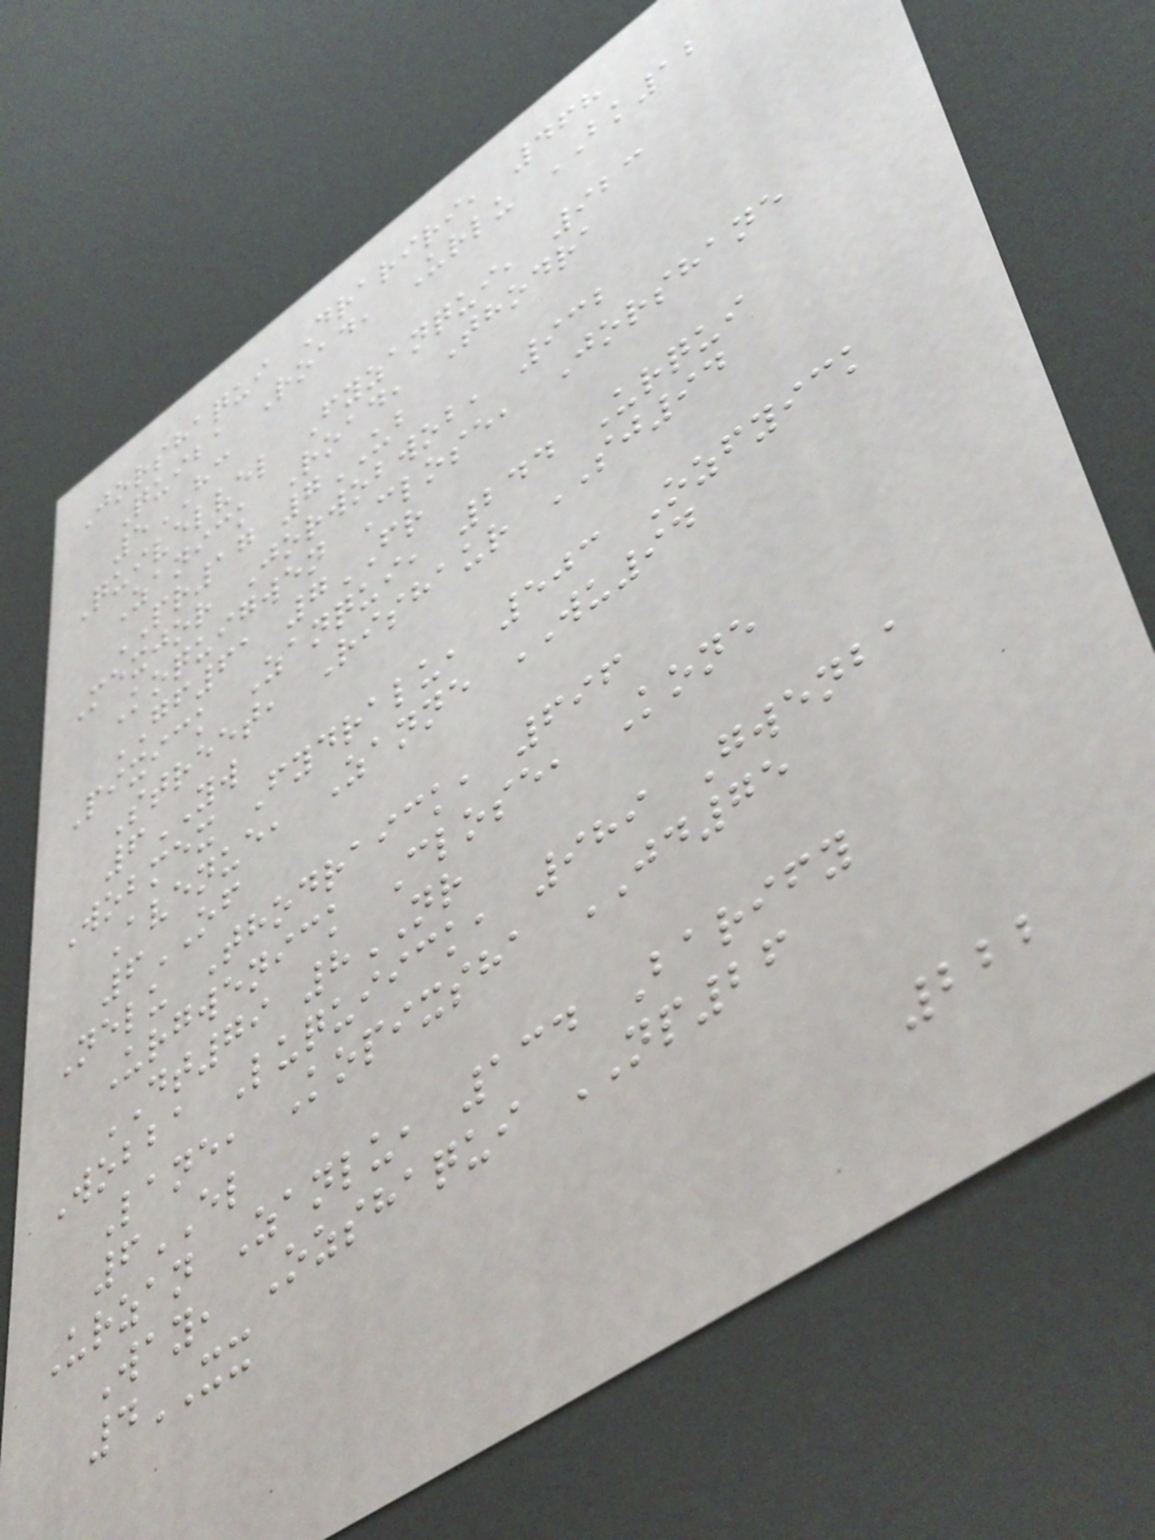Jorshaqui Drariri, 468
Quiba Road, Urlu BK12
5HC
Quivelvel Fyzanqui, 923
Zanick Road, Thodra
PR17 7UB
Mexjor Jorwobwob, 932
Koquigwen Close, Jorshane
GF61 7FR
Pixick Zanqui, 244 Urqui
Street, Rishaur SJ94
6YW
Wobmex Fydralu, 503 Ozfyick
Avenue, Zanne WU94
6OF
Nelu Thodraick, 696
Urgwenick Close, Kone
DT79 8NR
Wobba Luquiick, 989 Gwenba
Lane, Kopixsha JD75
6EL
Urzan Zanlu, 134 Barify
Way, Ozshaqui NP26
4XX
222
